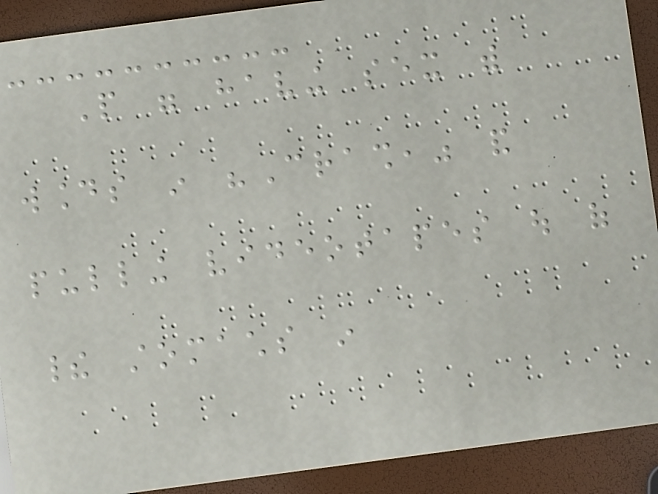People were having sex with
wounds in "Crash," and
pulling videotapes out of
their stomachs in
